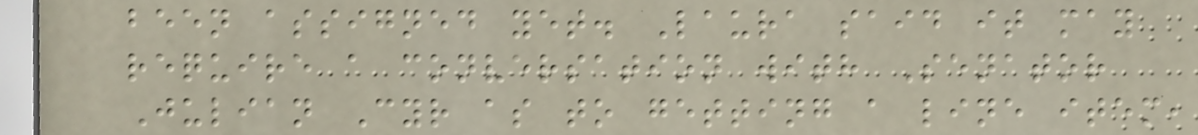been assigned yet. Laura said it may
require a conversation with Senator
Julian Cyr as to getting a line item,
